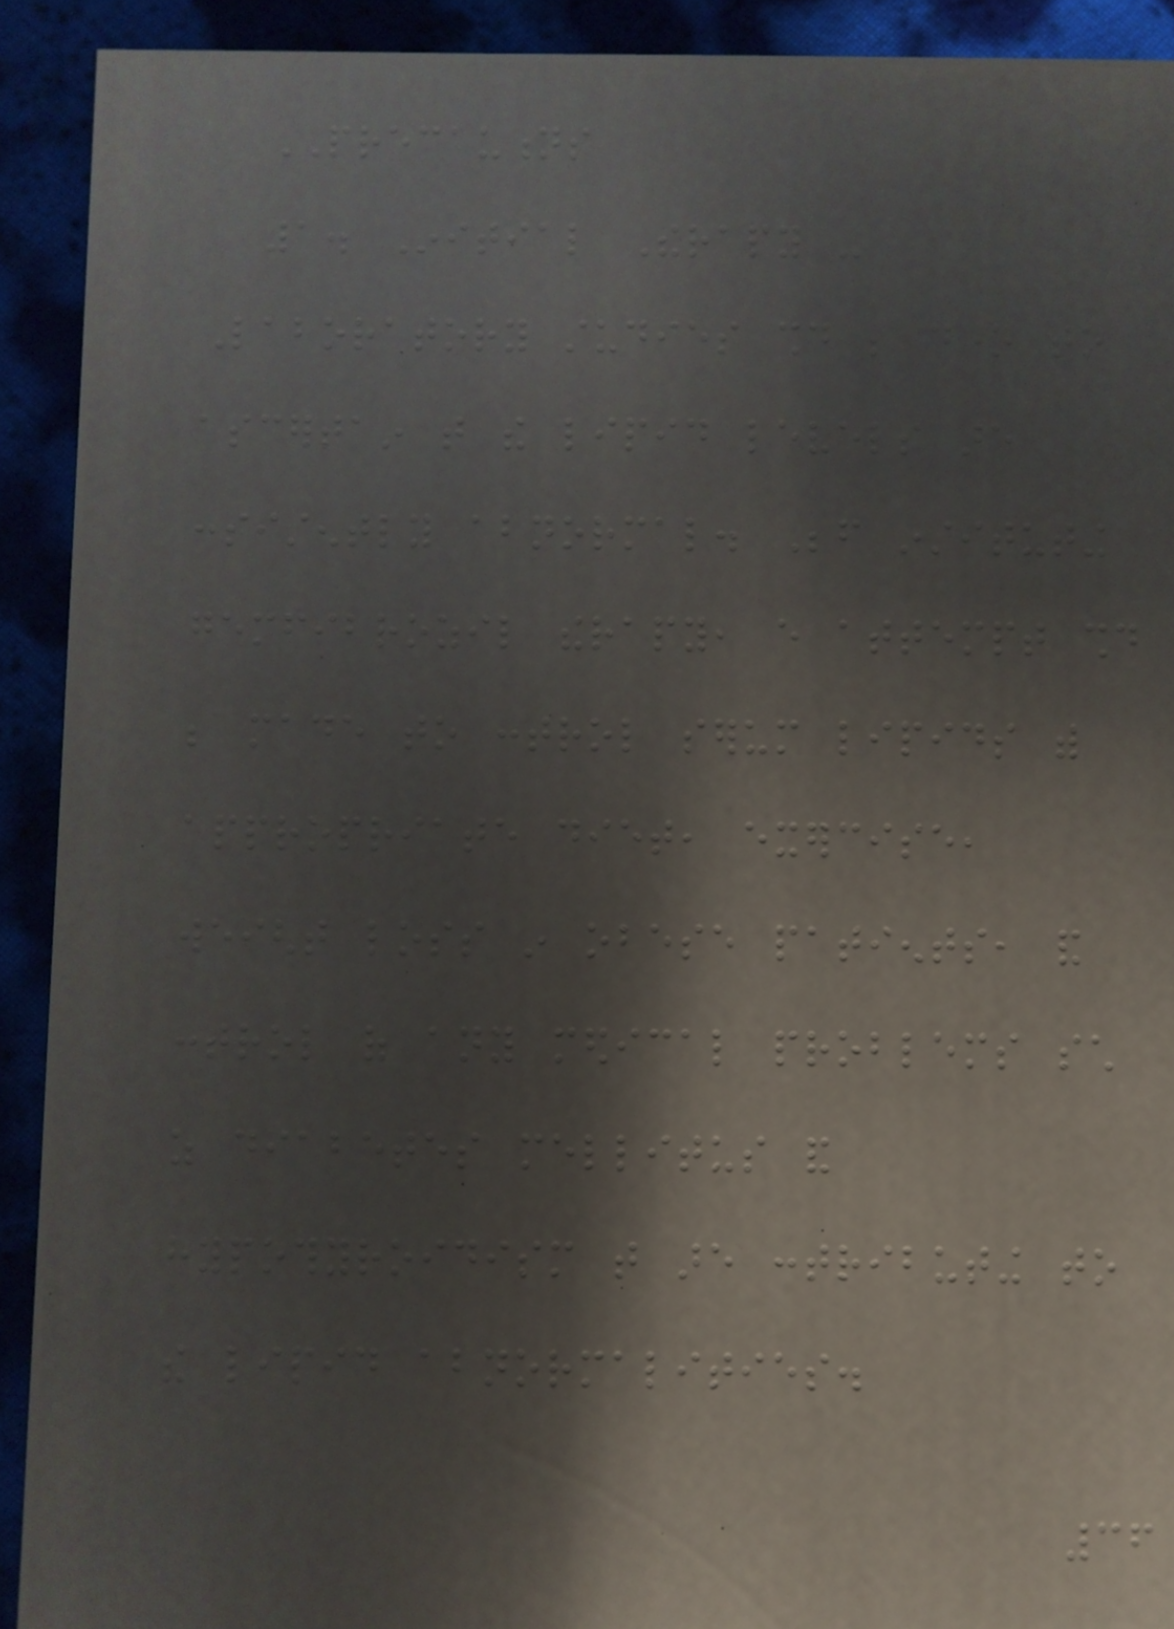PRECAUTIONS
1. Initial Therapy -
Laboratory studies should be done to
ascertain that the lipid levels are
consistently abnormal. Before instituting
gemfibrozil therapy, every attempt should
be made to control serum lipids with
appropriate diet, exercise,
weight loss in obese patients, and
control of any medical problems such
as diabetes mellitus and
hypothyroidism that are contributing to
the lipid abnormalities.
36
